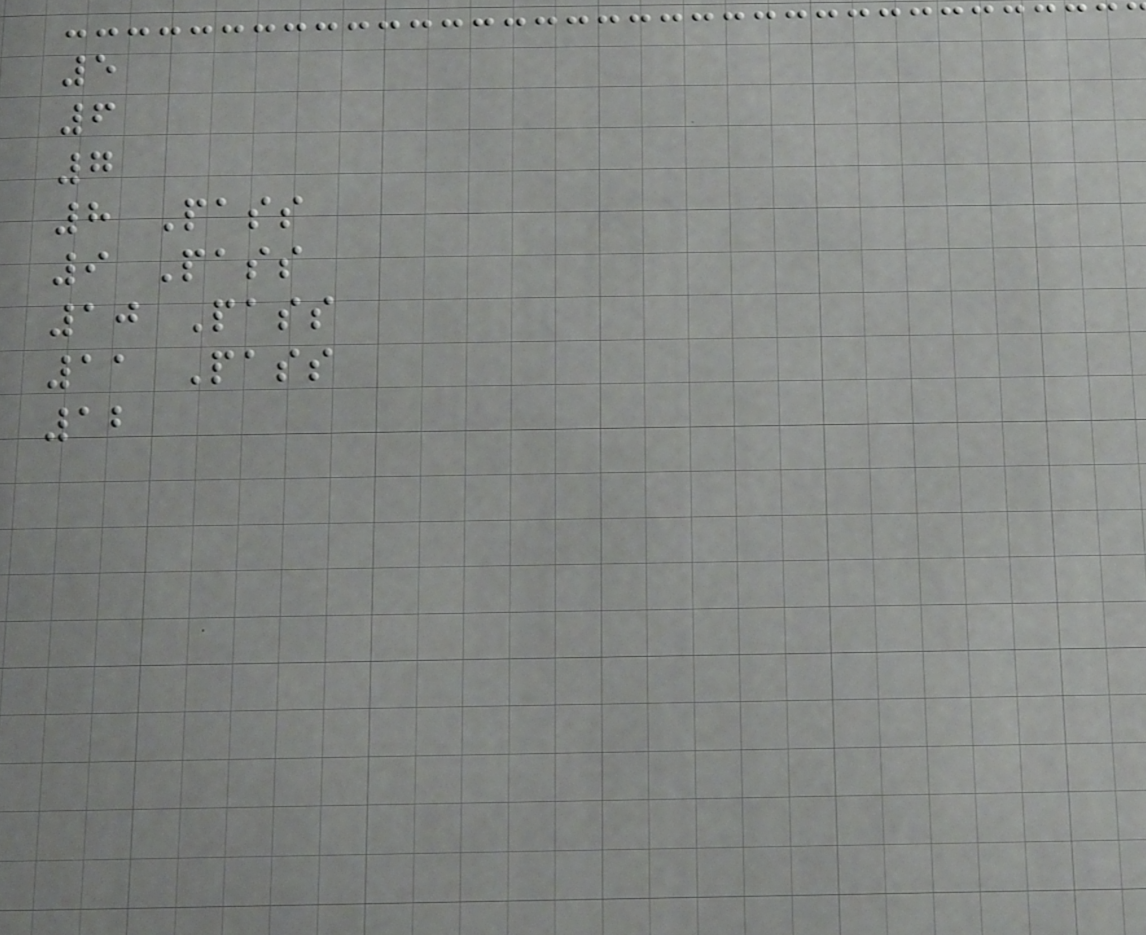5
6
7
8 Pass
9 Pass
10 Pass
11 Pass
12
